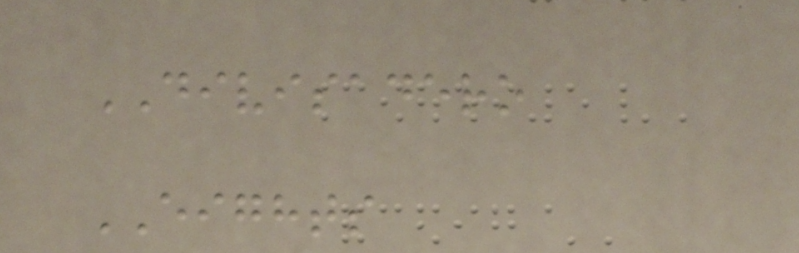DIVISADERO
EIGHTS
